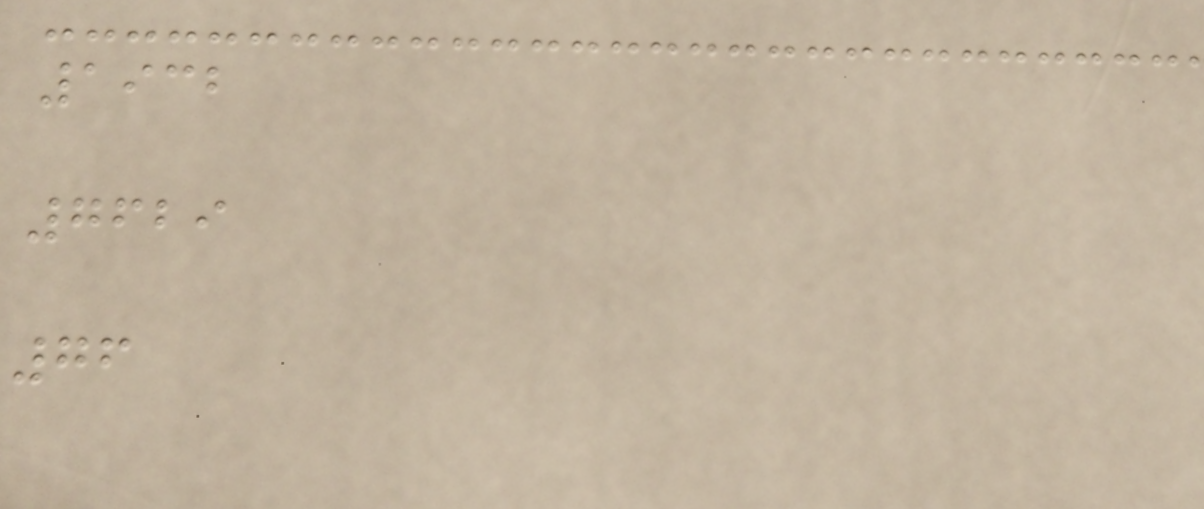1932
7629
76
